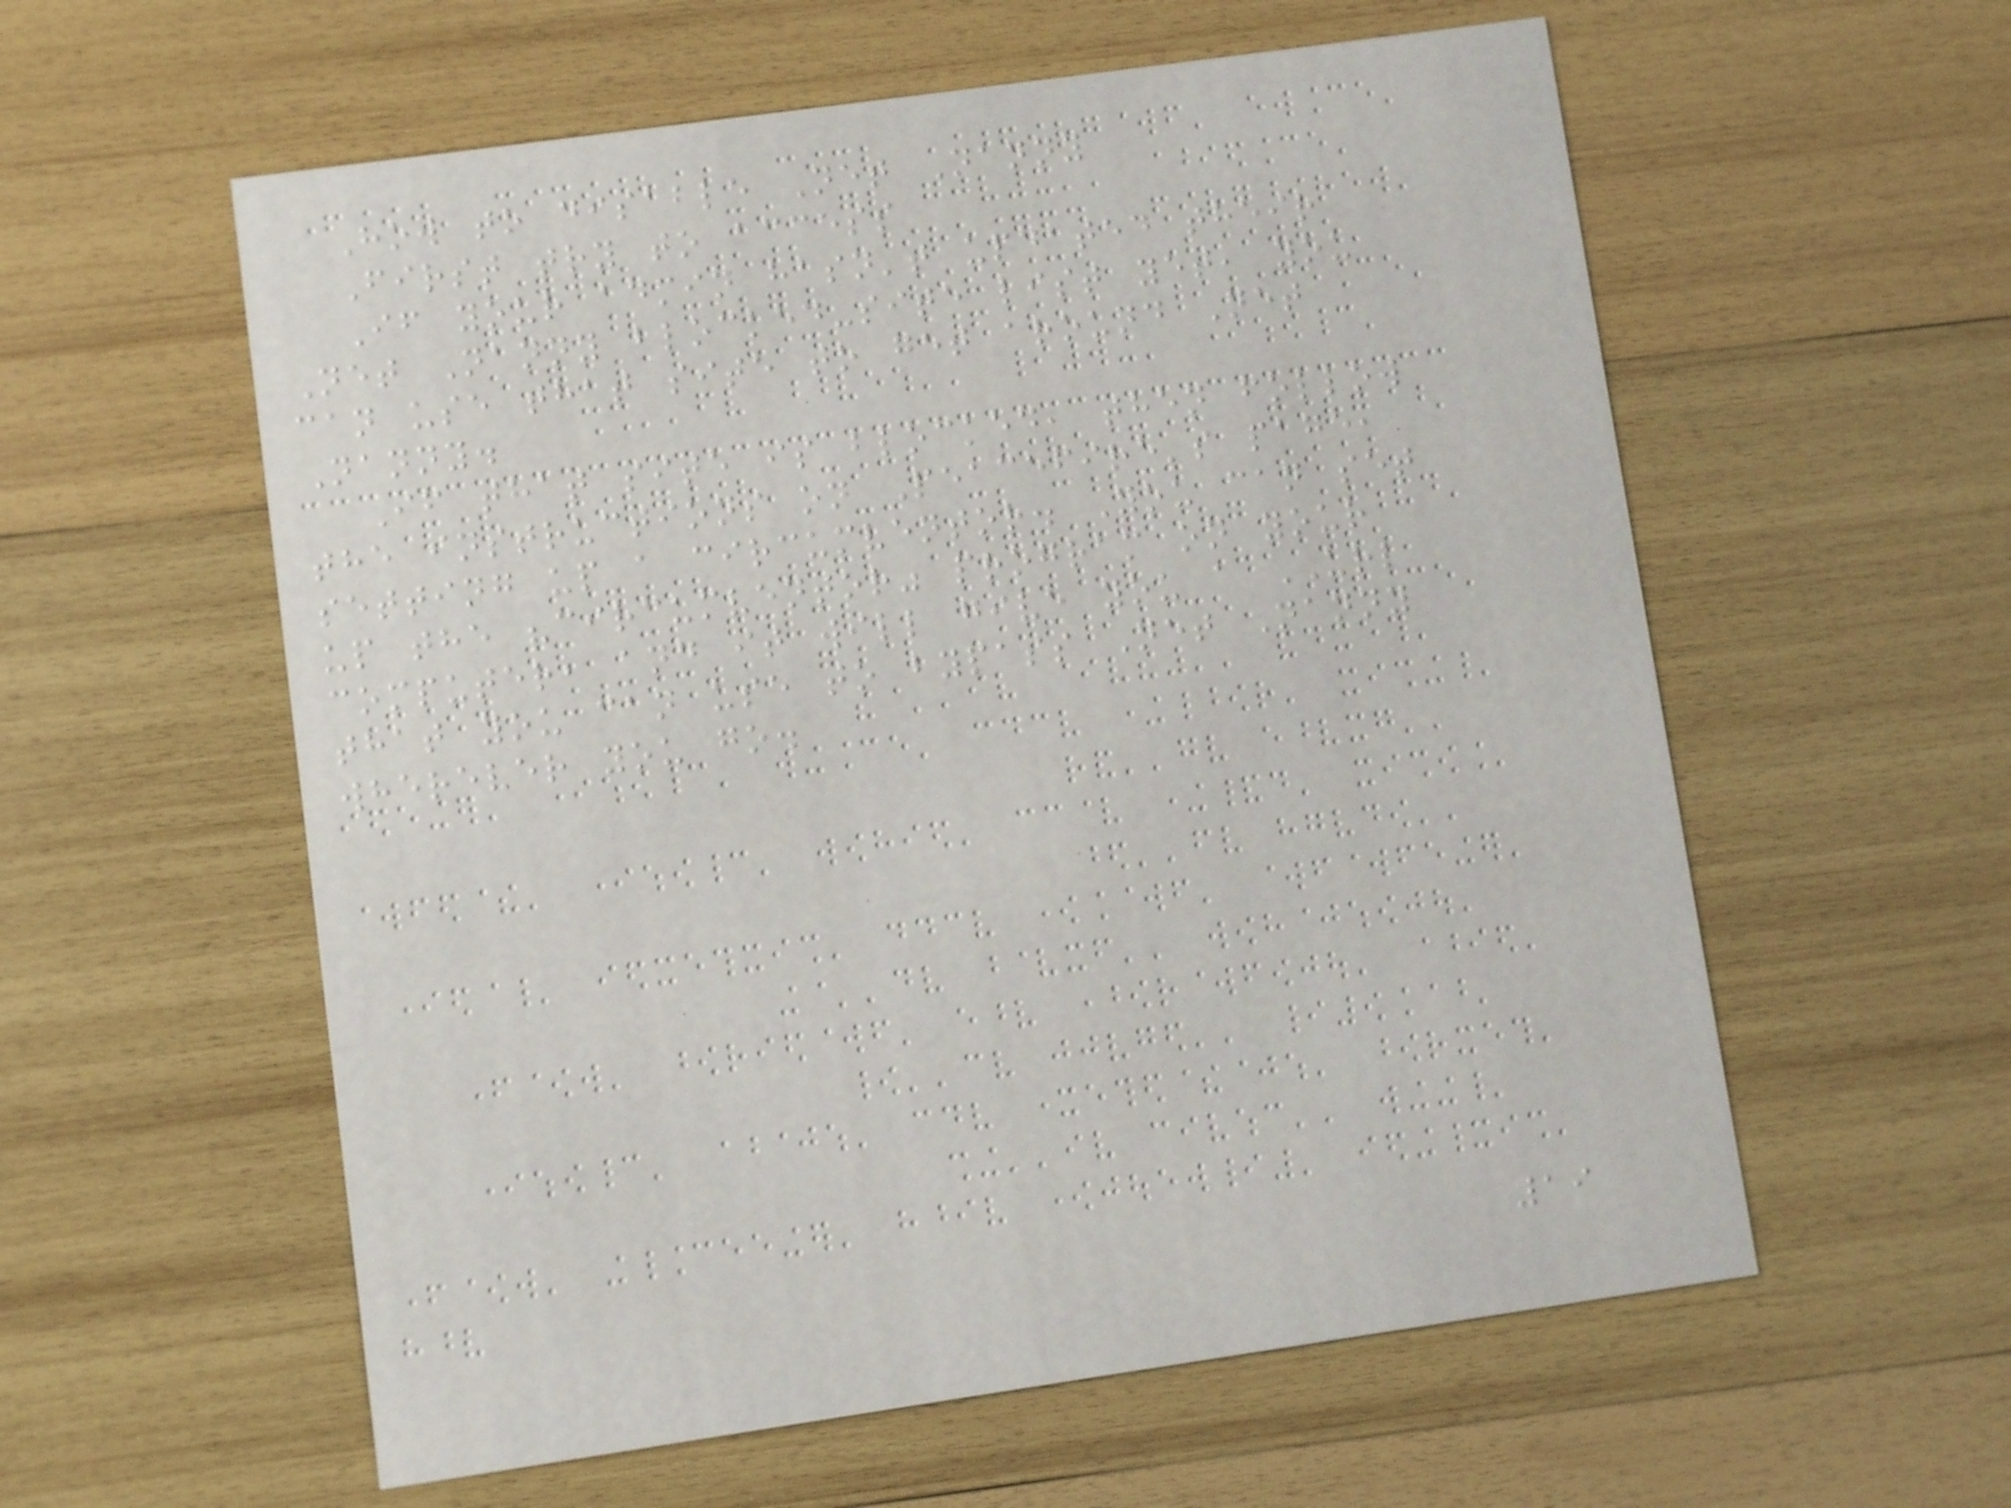How to disable Net Nanny
First try to access
If your admin hasn't updated their
Net Nanny blocked-site list yet, you
can use that site to get around Net
Nanny.
If that site is blocked, then follow
the instructions on Peacefire's page,
setting up a circumventor. You can set
up the "circumventor" program on your
computer, and it will give you a URL
that you can use to bypass Net Nanny
wherever you go.
19
